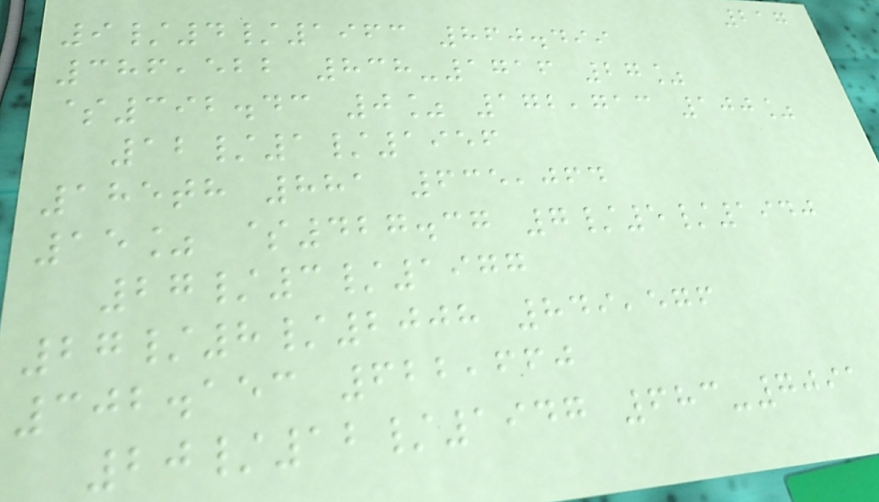217
9/4/1963 860.499
386,522 838-1716 27%
$392.43 0% 172,713 100%
12/1/1956
185th 881 635,064
15% $427.37 7/5/1940
27/3/1977
27/8/2008 849,576
302.153 622,660
20/12/1947 683-7091
